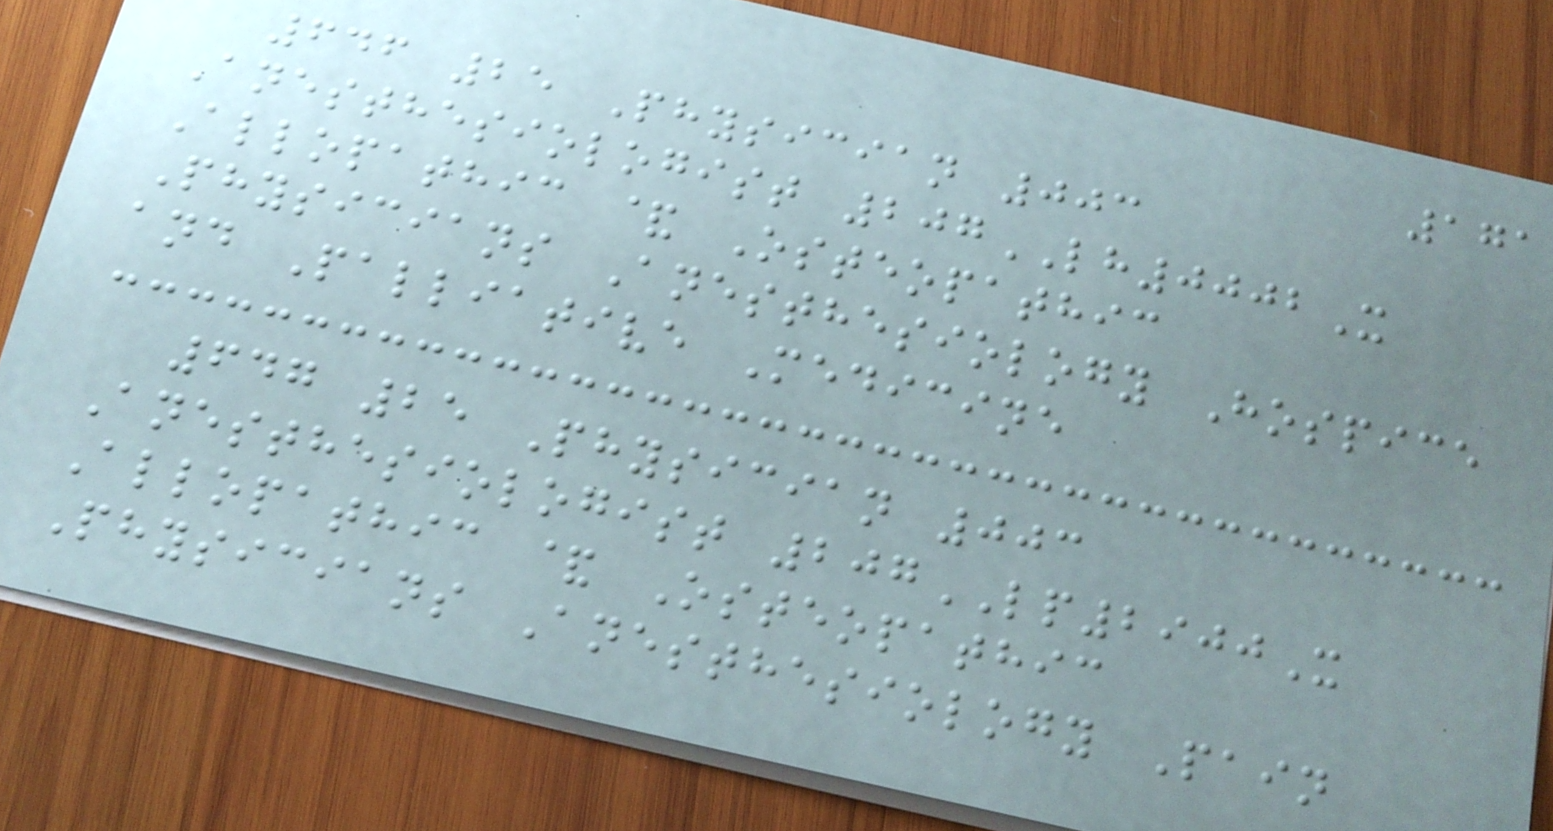171
646 25 Physician 003
Anesthesiologist 207LH0002X
Allopathic & Osteopathic
Physicians Anesthesiology Hospice
and Palliative Medicine
647 25 Physician 003
Anesthesiologist 207LP2900X
Allopathic & Osteopathic
Physicians Anesthesiology Pain
